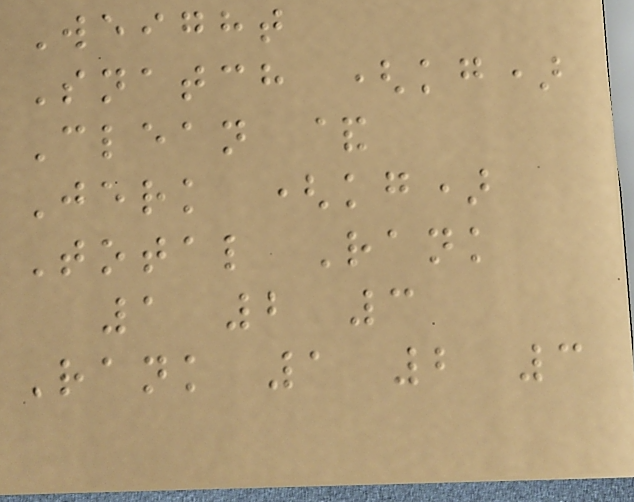Weight
Snatch (kg)
Clean &
Jerk (kg)
Total Rank
1 2 3
Rank 1 2 3
